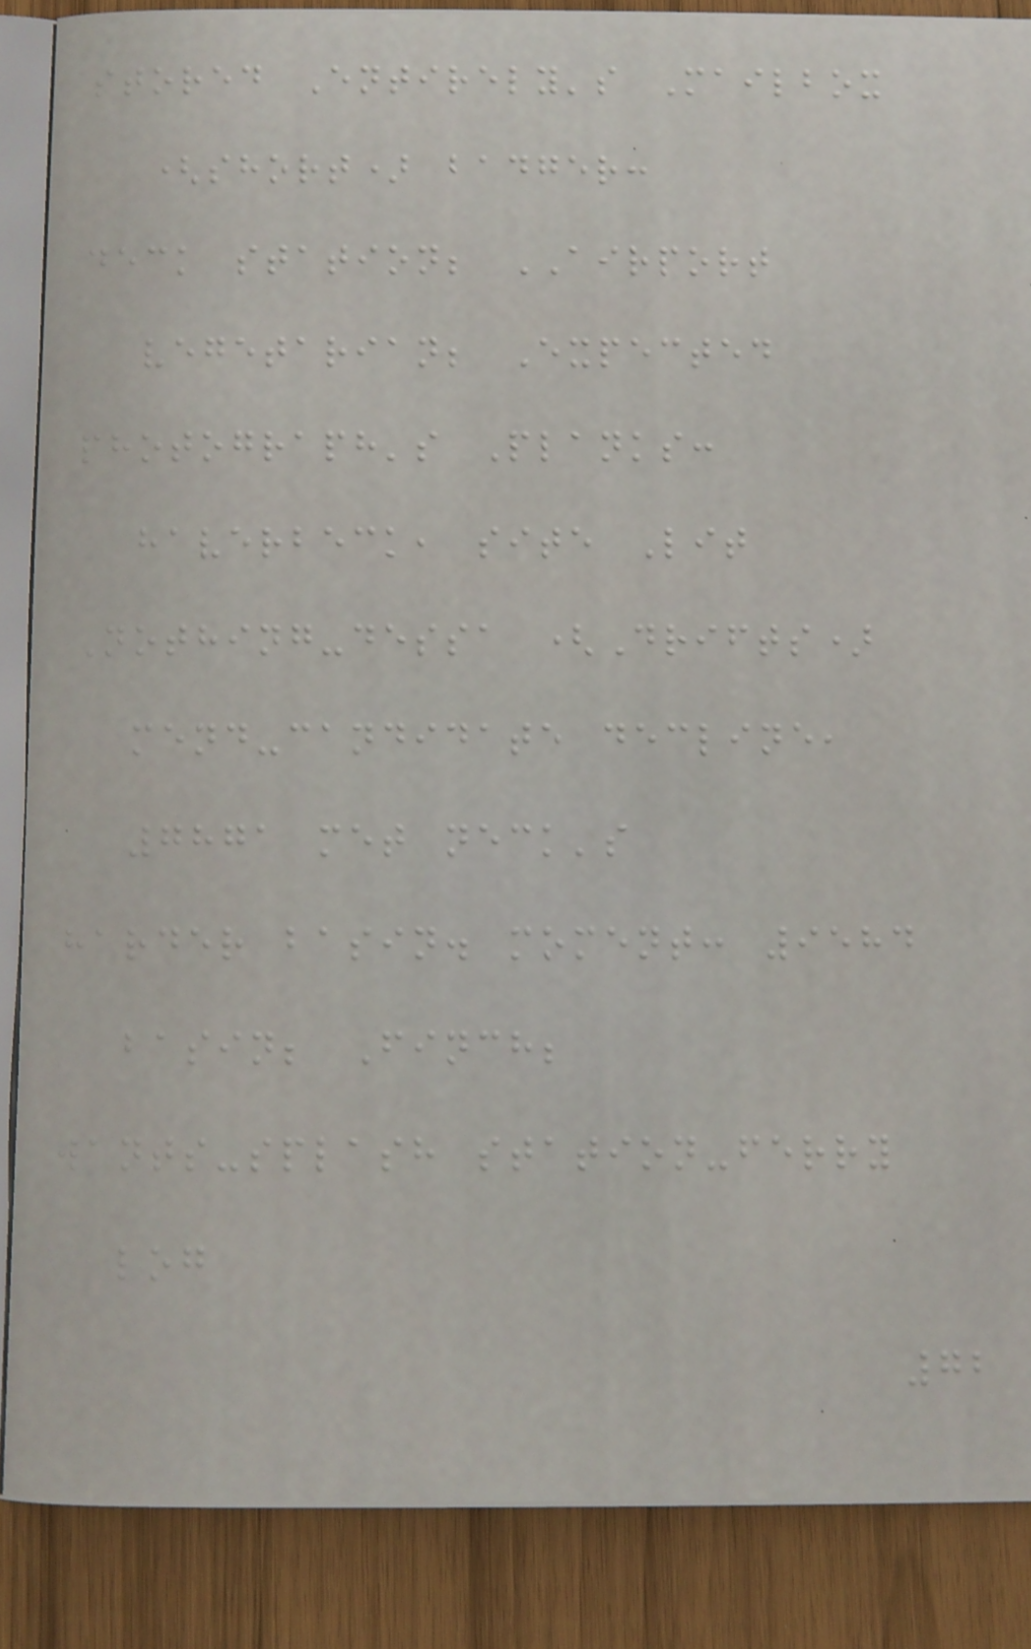stored Entirely's Mailbox
(short) badger:
deck station; AIRPORT
vegetarian; Expected
photograph's Planks:
haverbeck, site Lit
Nothing-dessa (Drifts)
mend-candidate decline,
7871 met neck's
harder basin. moment: 9584
basin; Finch;
wants-splash station-ferry
log
72
